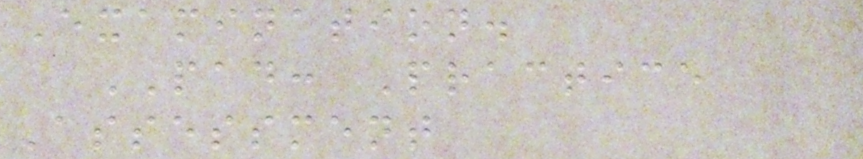Examination.
PAD: Practice
Assessment
